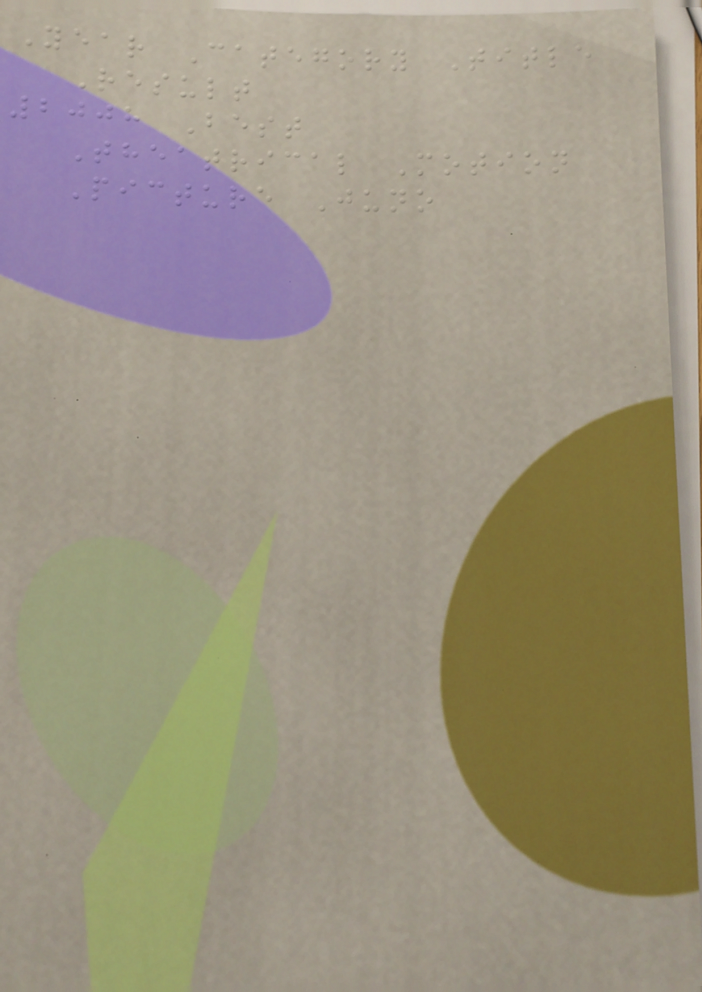Year Category Title
Result
2008 Best
Theatrical Motion
Picture Juno
